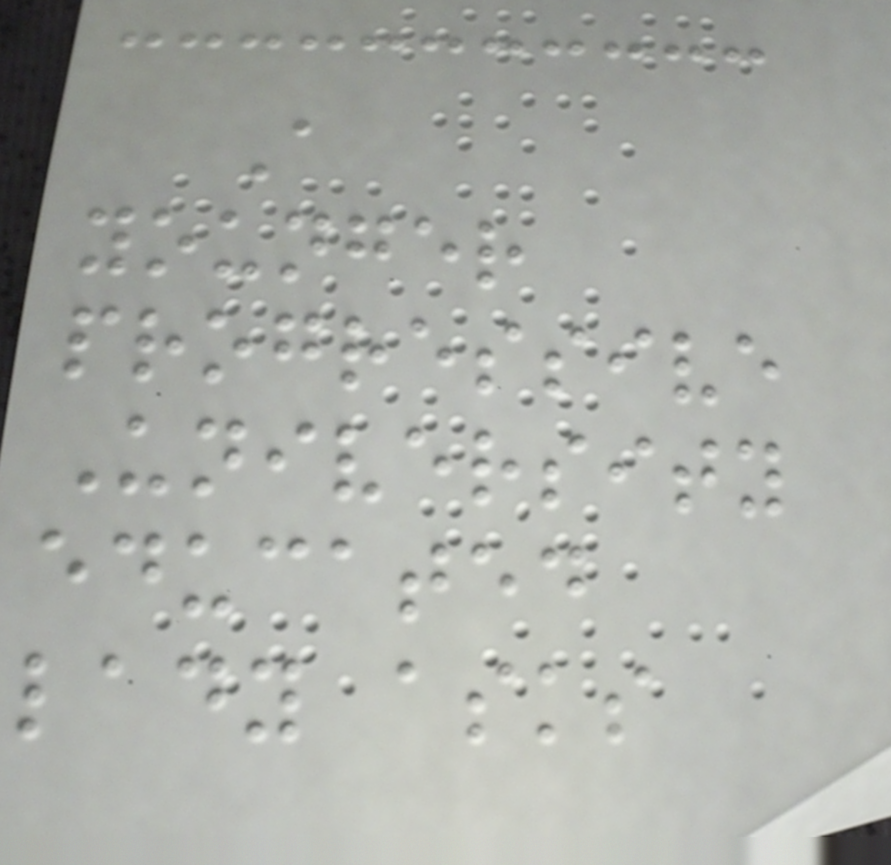A
younger
progressive
University
educated
lady asks
